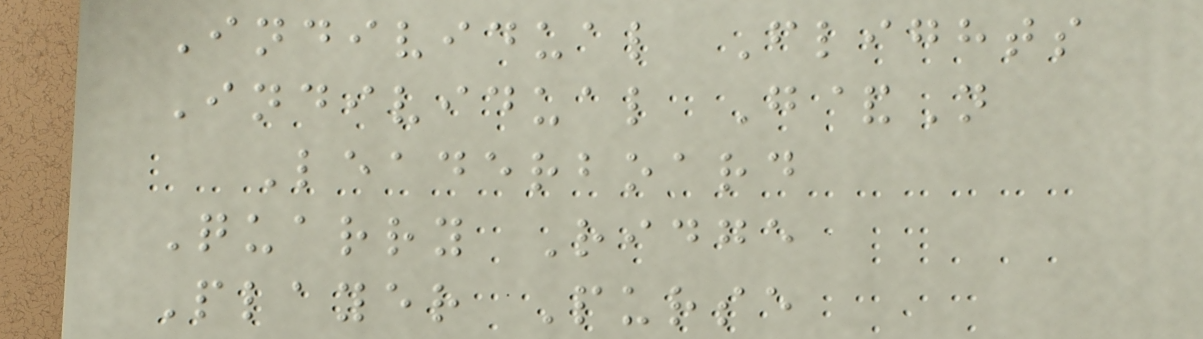Individual Flights
Individual G&N
Leaderboard
Quarry Ridge
Player Purse
